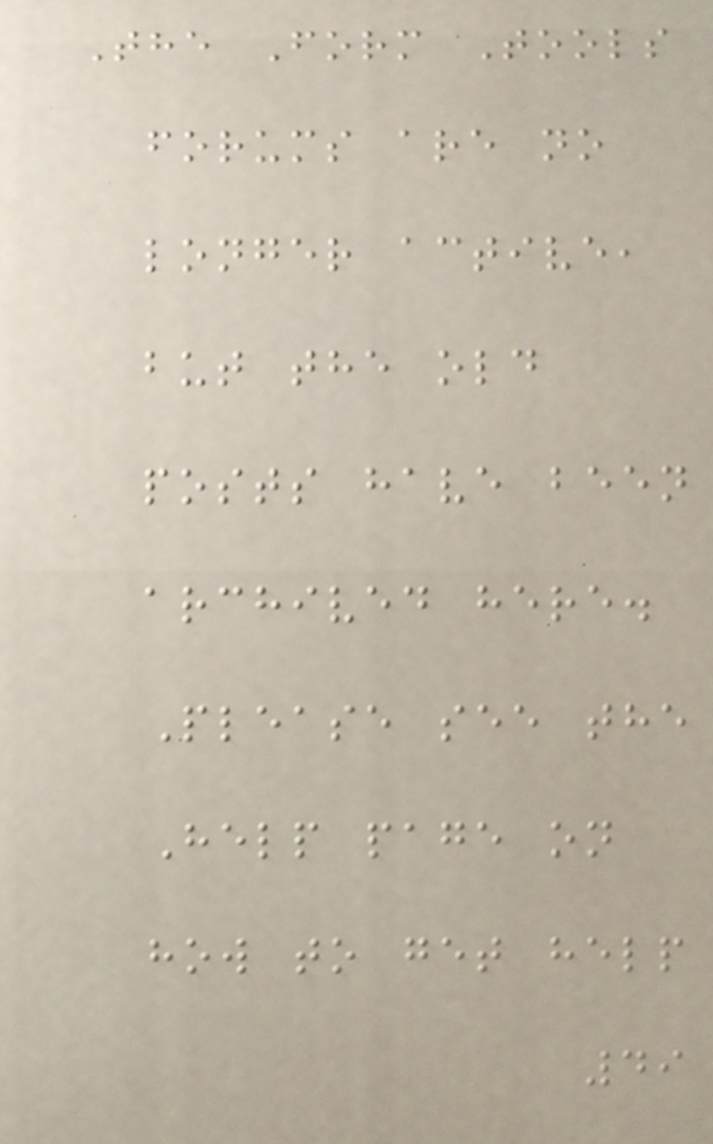The Form Tools
forums are no
longer active,
but the old
posts have been
archived here.
Please see the
Help page on
how to get help
49
